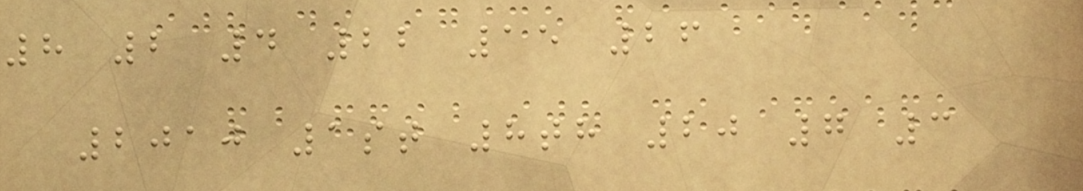8 2 4 22 15 26
2010 1st 8th 20 7 3
